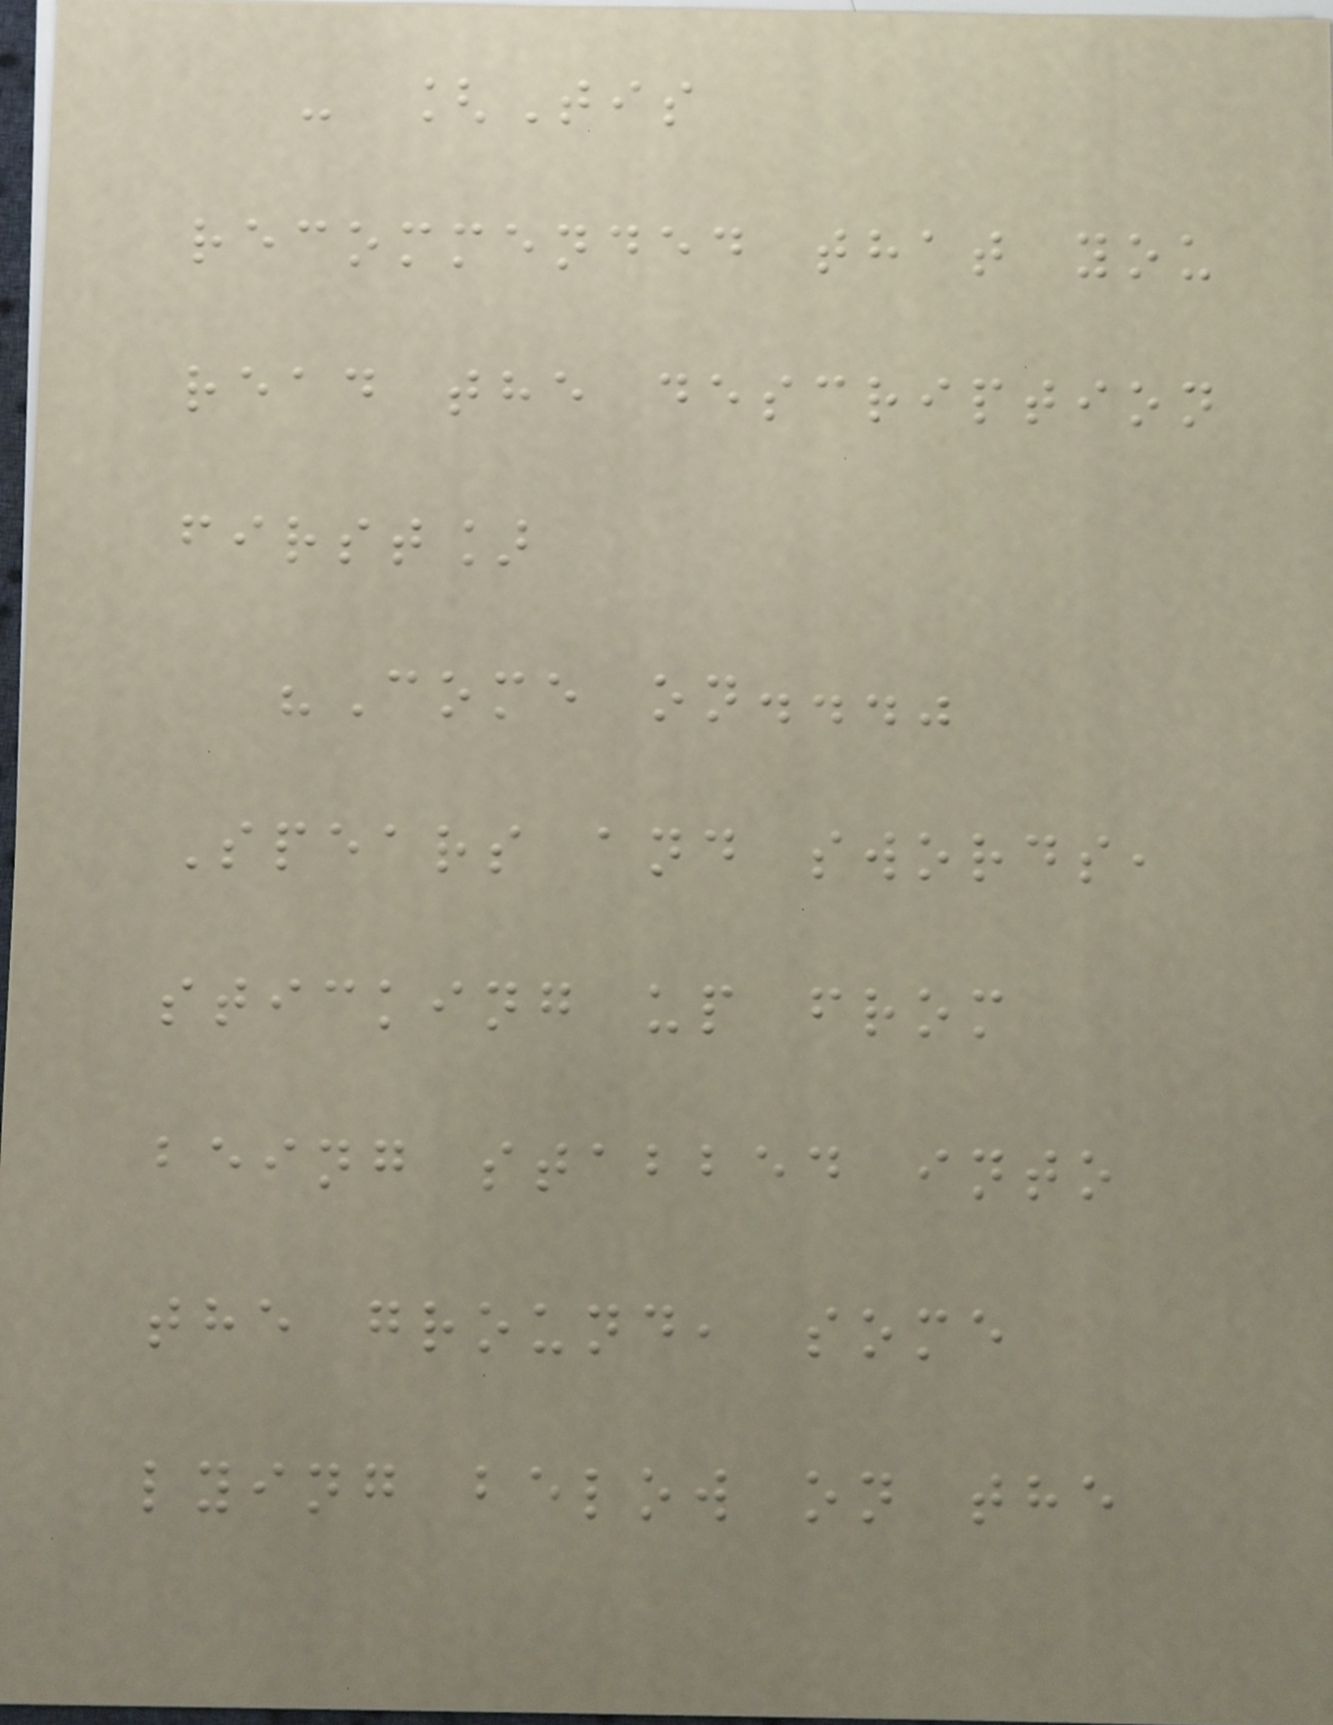- [Tis
recommended that you
read the description
first]
"Come on..."
Spears and swords,
sticking up from
being stabbed into
the ground, some
lying below on the
